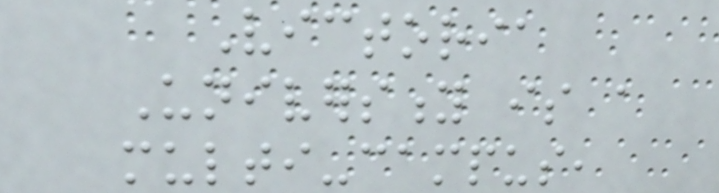Victoria
University is a
multi-campus,
